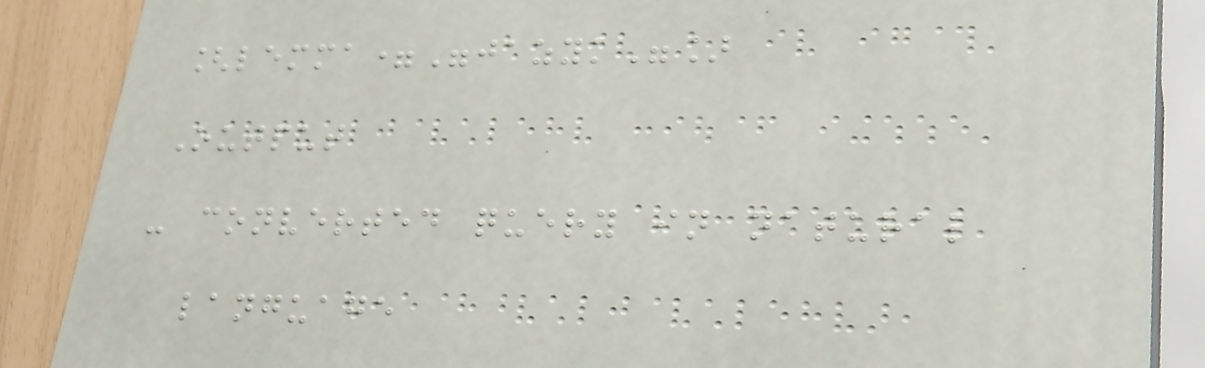[lemma="jazyk"]
Output
- converted query in natural
language
